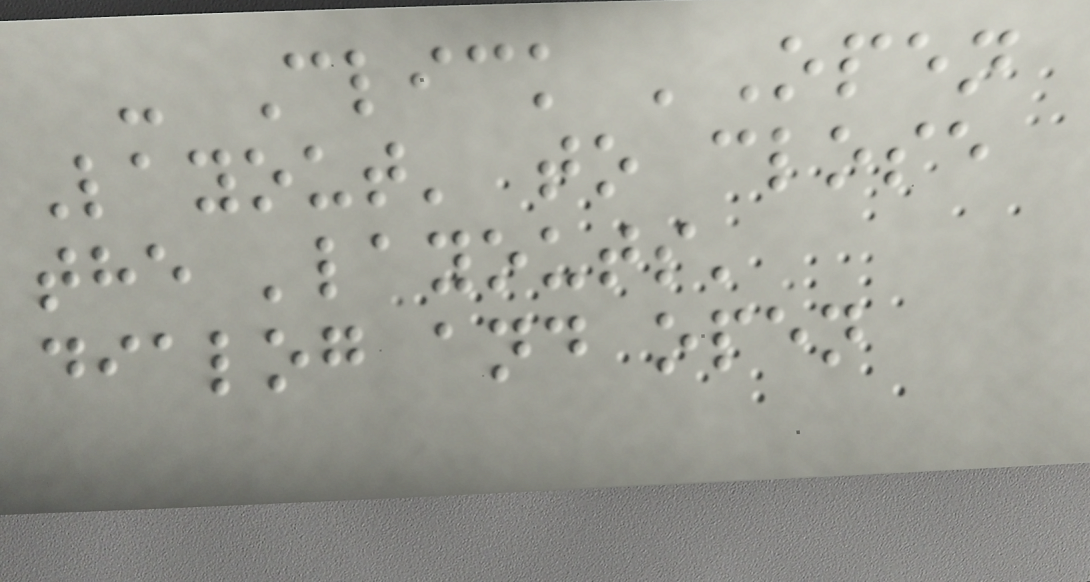- Click 'Open
Layout' to close
the 'layouts'
dialog and open
